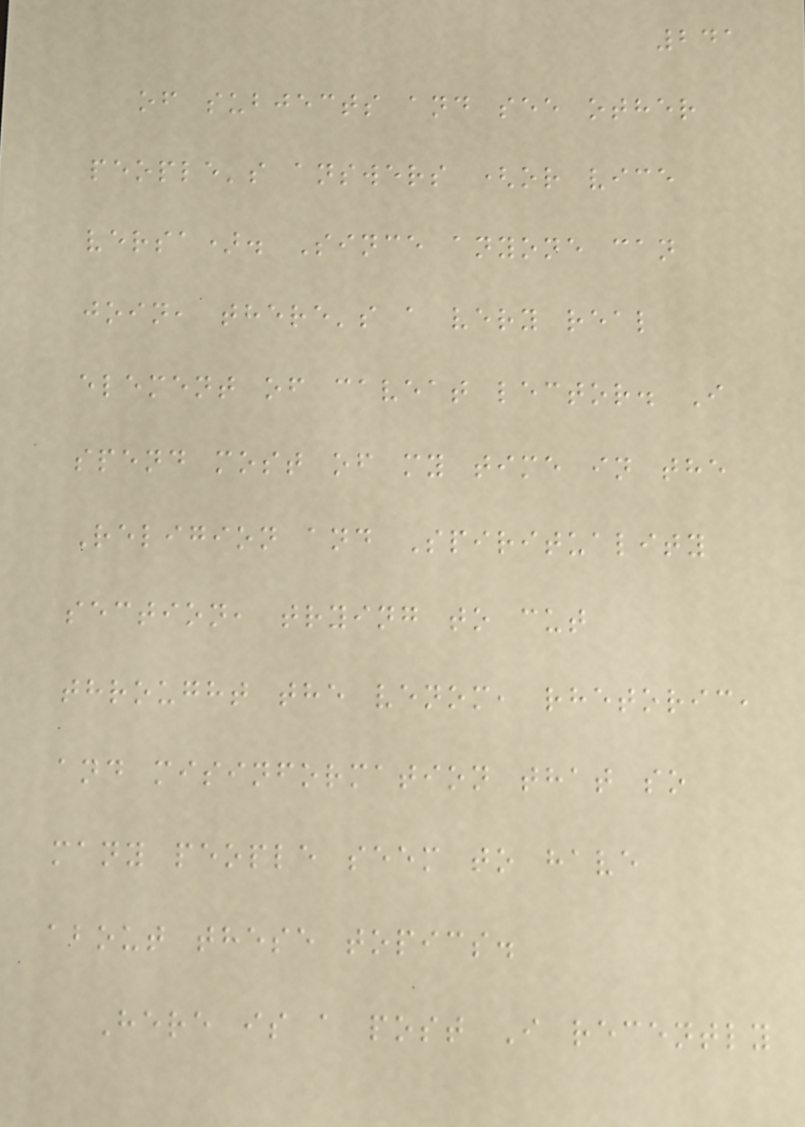241
of subjects and see other
people's answers (or vice
versa). Since anyone can
join, there's a very real
element of caveat lector. I
spend most of my time in the
Religion and Spirituality
section, trying to cut
throught the venom, rhetoric,
and misinformation that so
many people seem to have
about these topics.
Here is a post I recently
